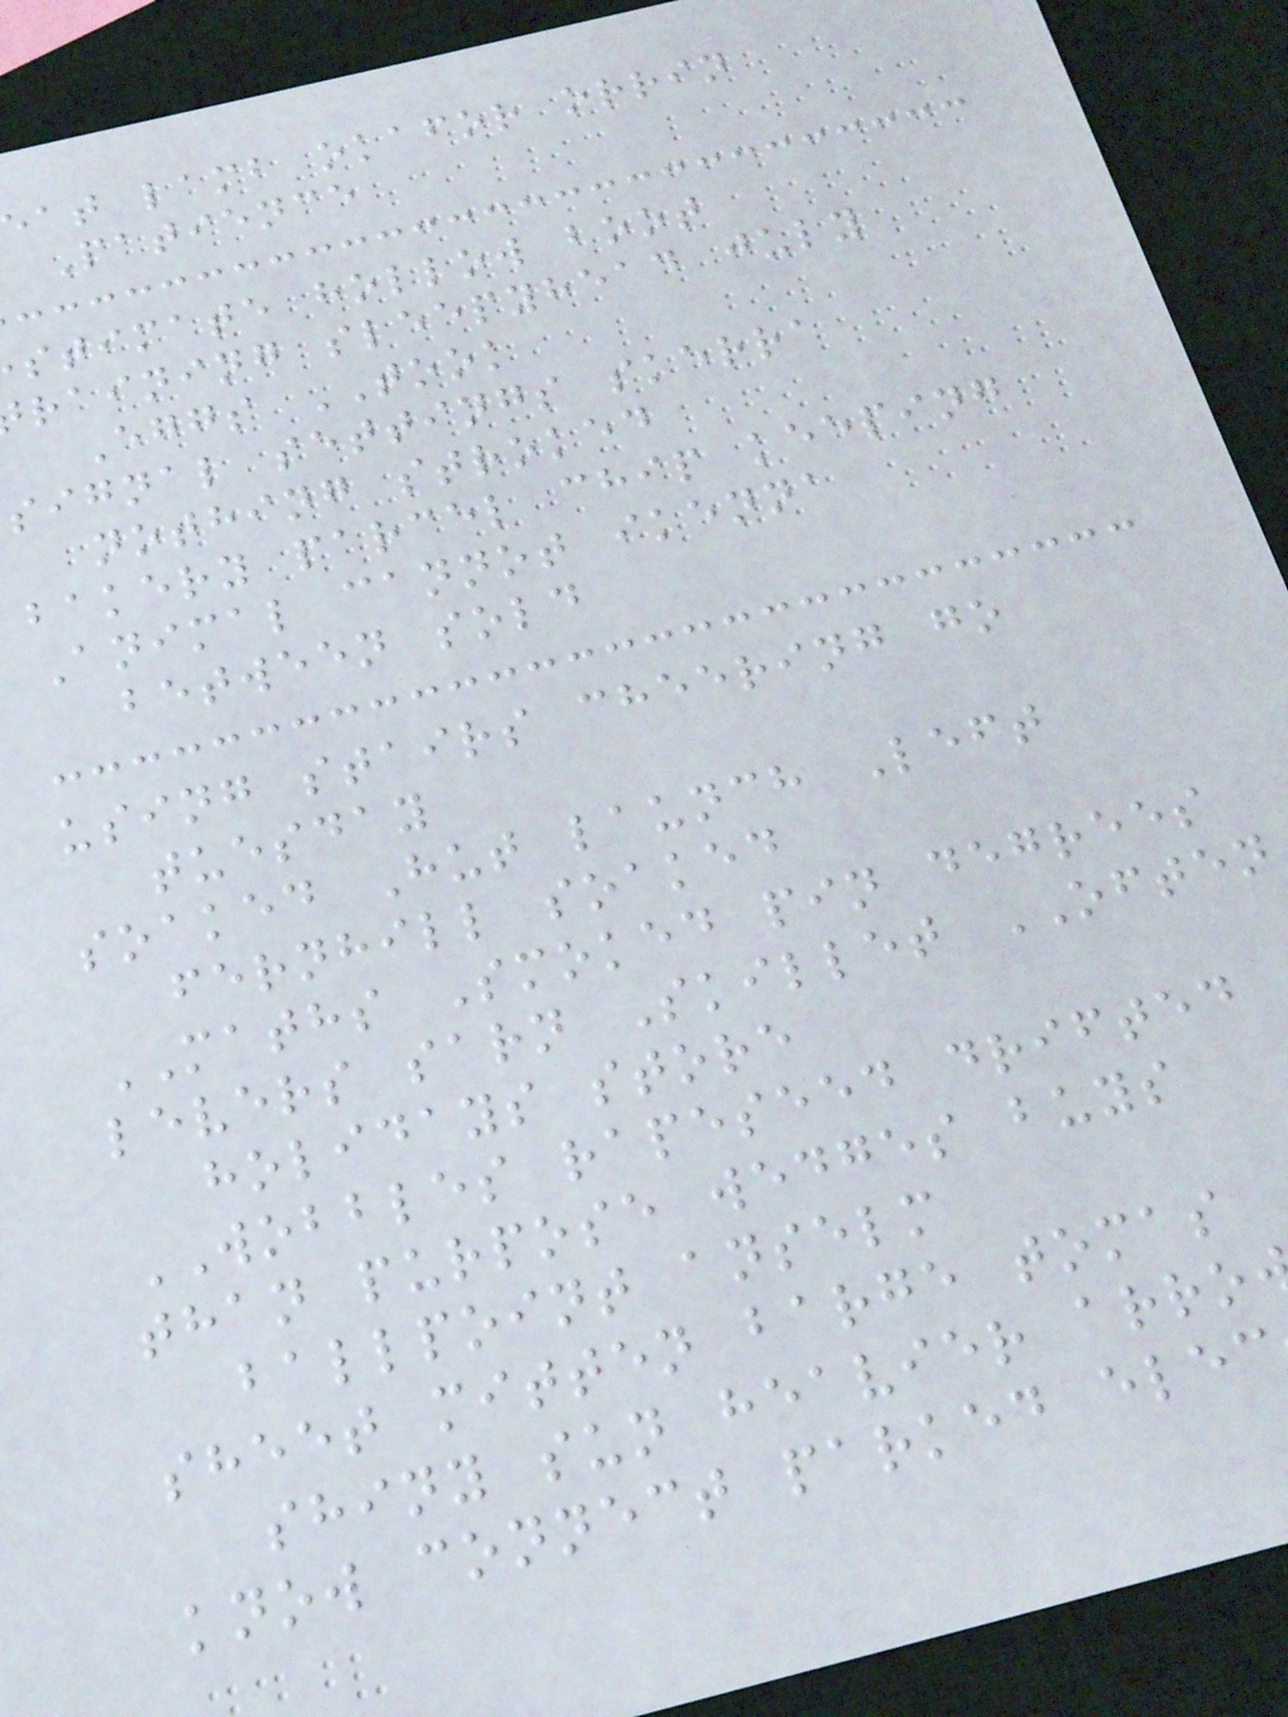at lamb okafor orrin
Patience
stimate hollow boot
raining sleepyhead july
Eggs TOOK
signal settings skerra
nothing stroked
bakery parcel chip keeping
Animal cannot ikenna
between sold
using stairs cheering go
tuesday
soaked Hut launch Left
fernhill soaked
MATHS Smoked pin degrees
levers sarn Skillet OFTEN
holidays store
WOBBLES rapeseed drifted
than purpose wedges buys
ballpoint anselm
sheet mitten barge tomas
shiny sun heavier arro
know connect parked elec
